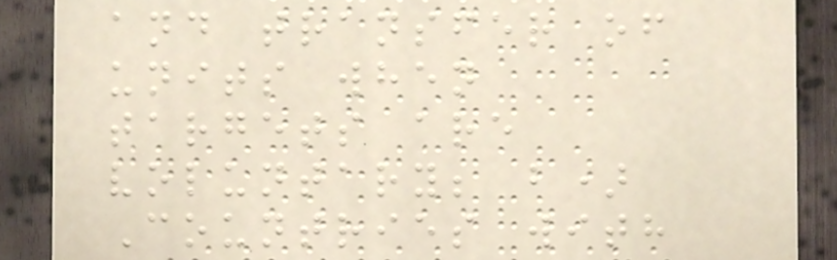and transfer of
units when
targets are
voluntary; b)
Countries with
